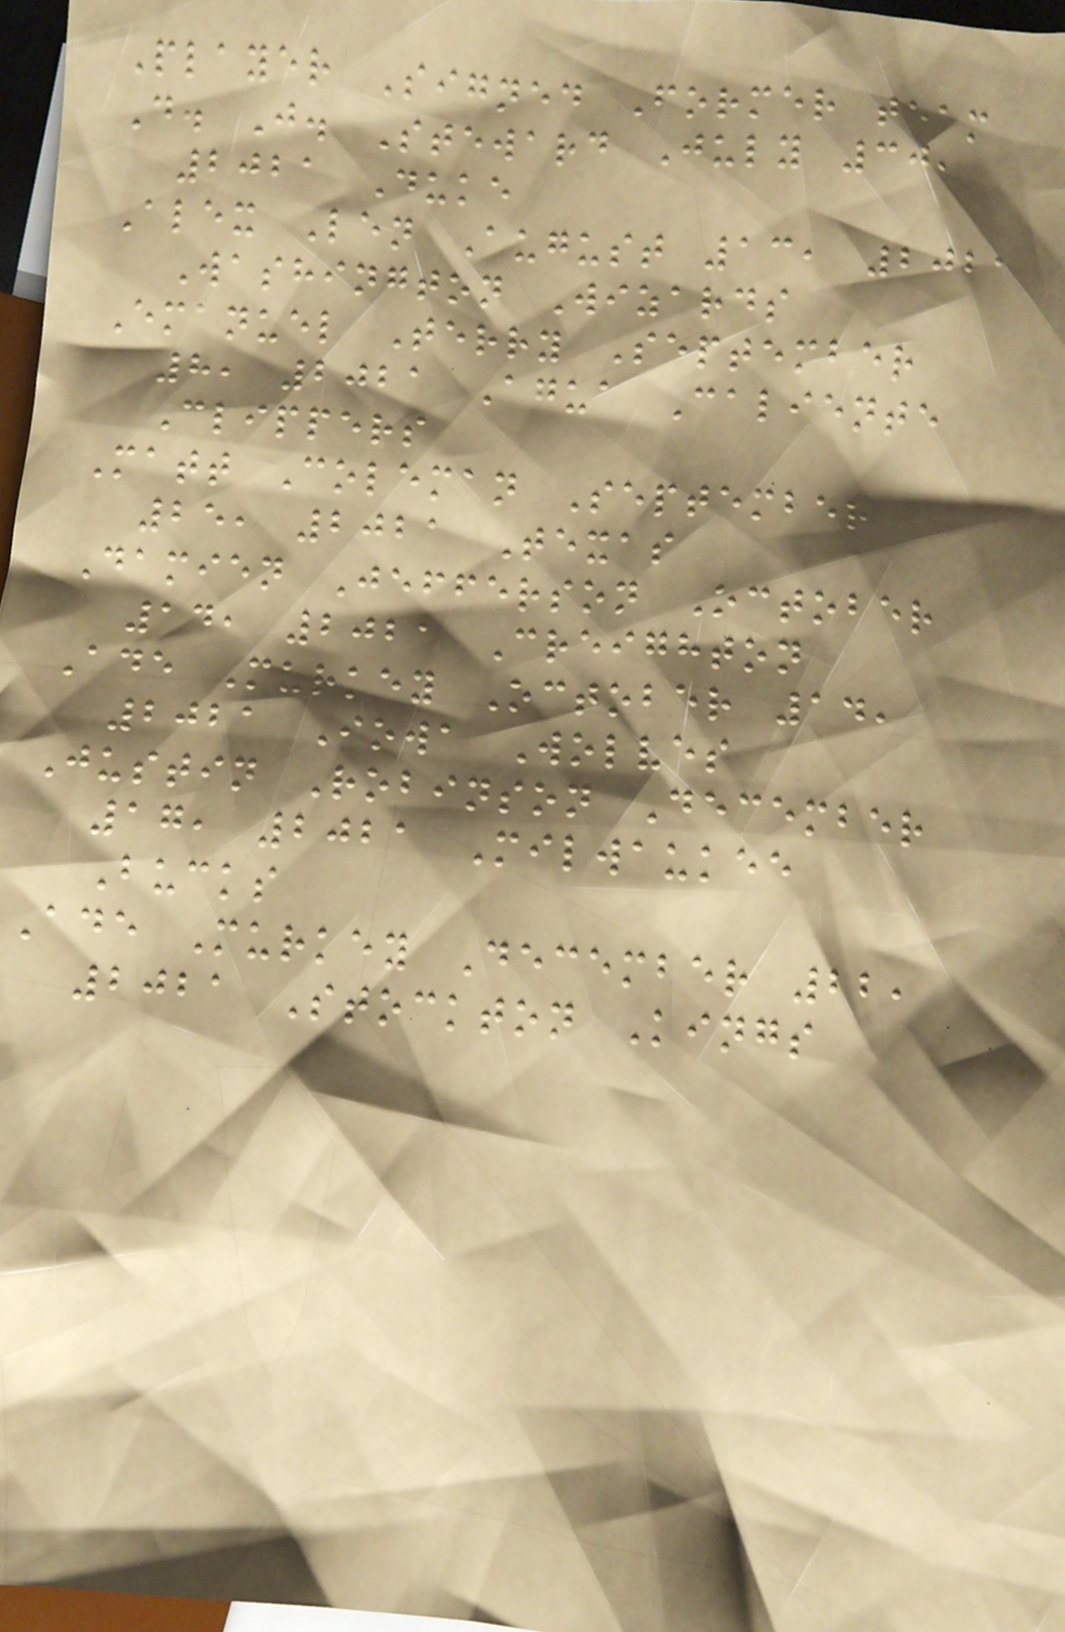Player Signed Former team
D. J. Steward July 30,
2021 Duke
Alex Len August 13, 2021
Washington Wizards
Emanuel Terry September
8, 2021 Agua Caliente
Clippers
Matt Coleman September
25, 2021 Texas
Damien Jefferson October
14, 2021 Creighton
Ade Murkey October 14,
2021 Iowa Wolves
Justin Robinson December
17, 2021 Milwaukee
Bucks
Ade Murkey December 22,
2021 Stockton Kings
